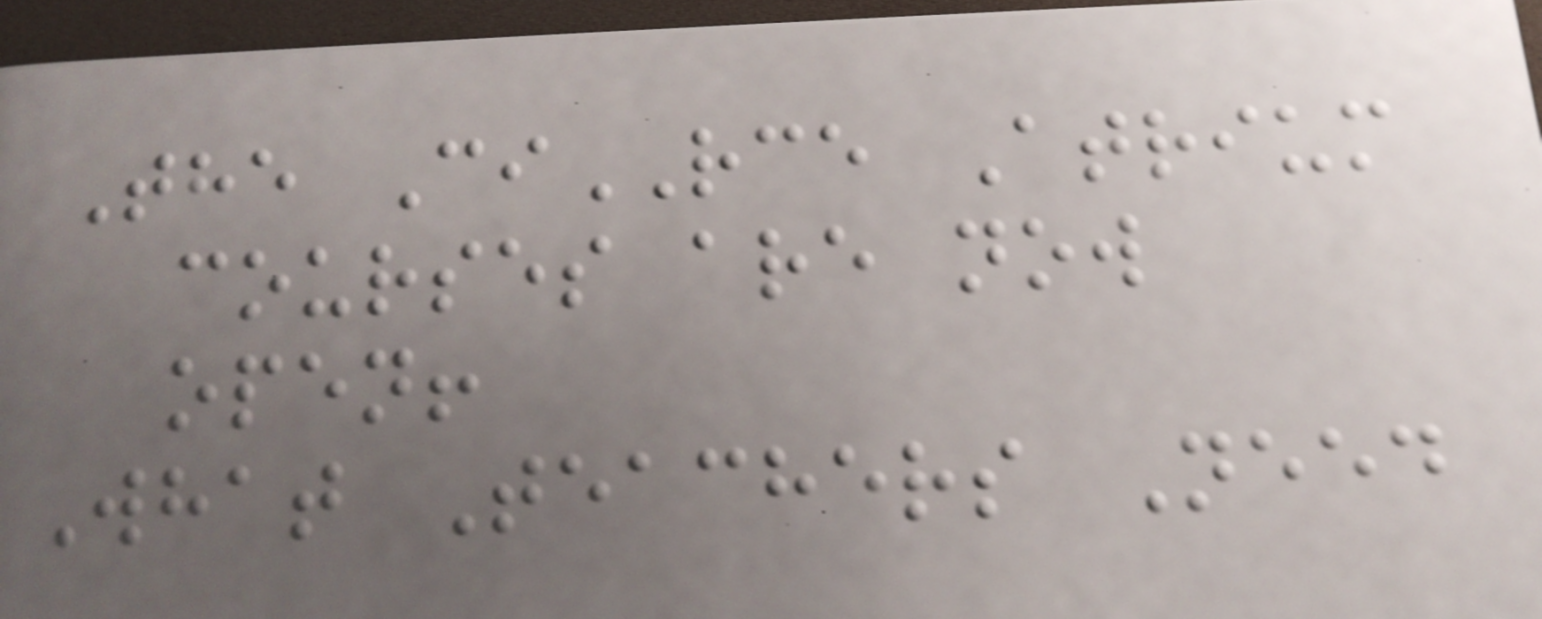The CiRCE Atrium
courses are now
open!
What Teachers Need
